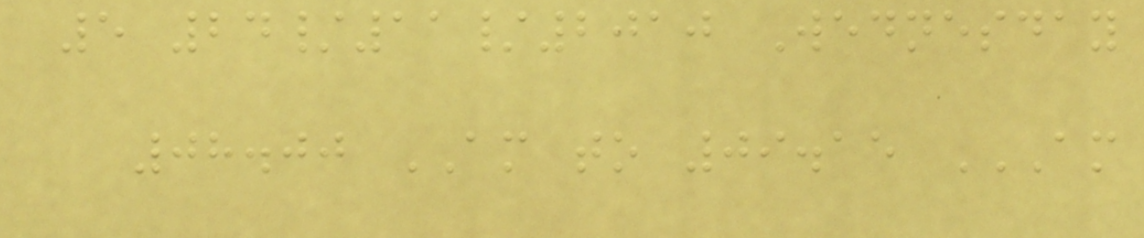5 24/11/2010 Wednesday
08.00 AM to 09.15 AM
